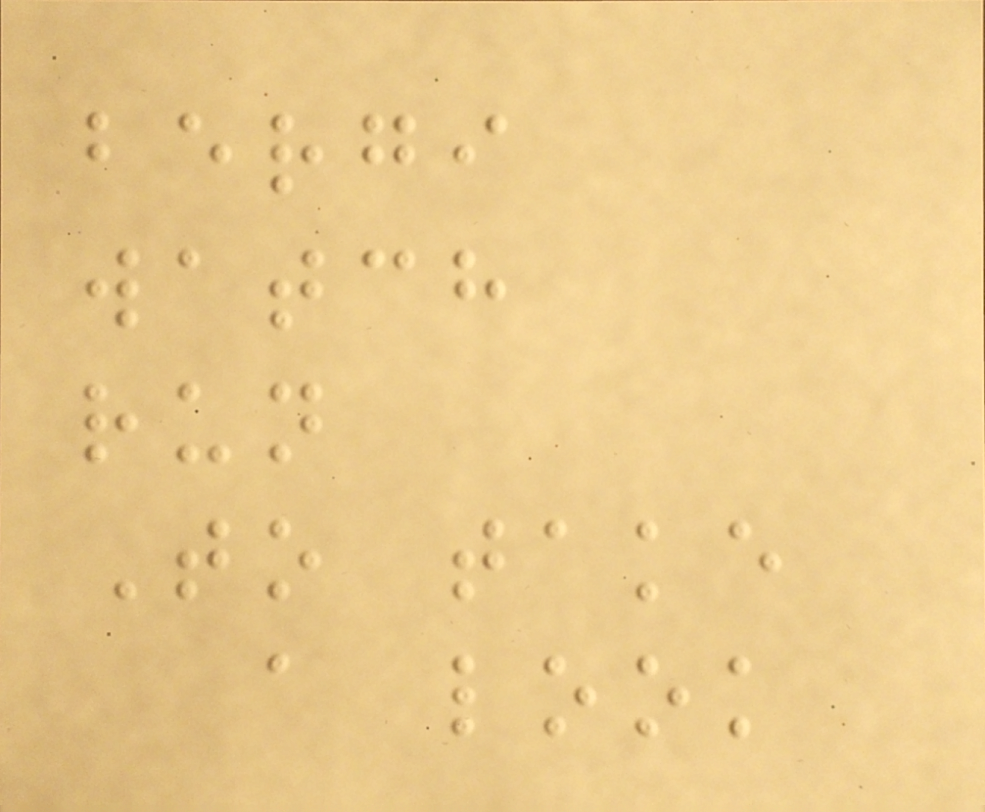bergi
watch
run
To take
a look
